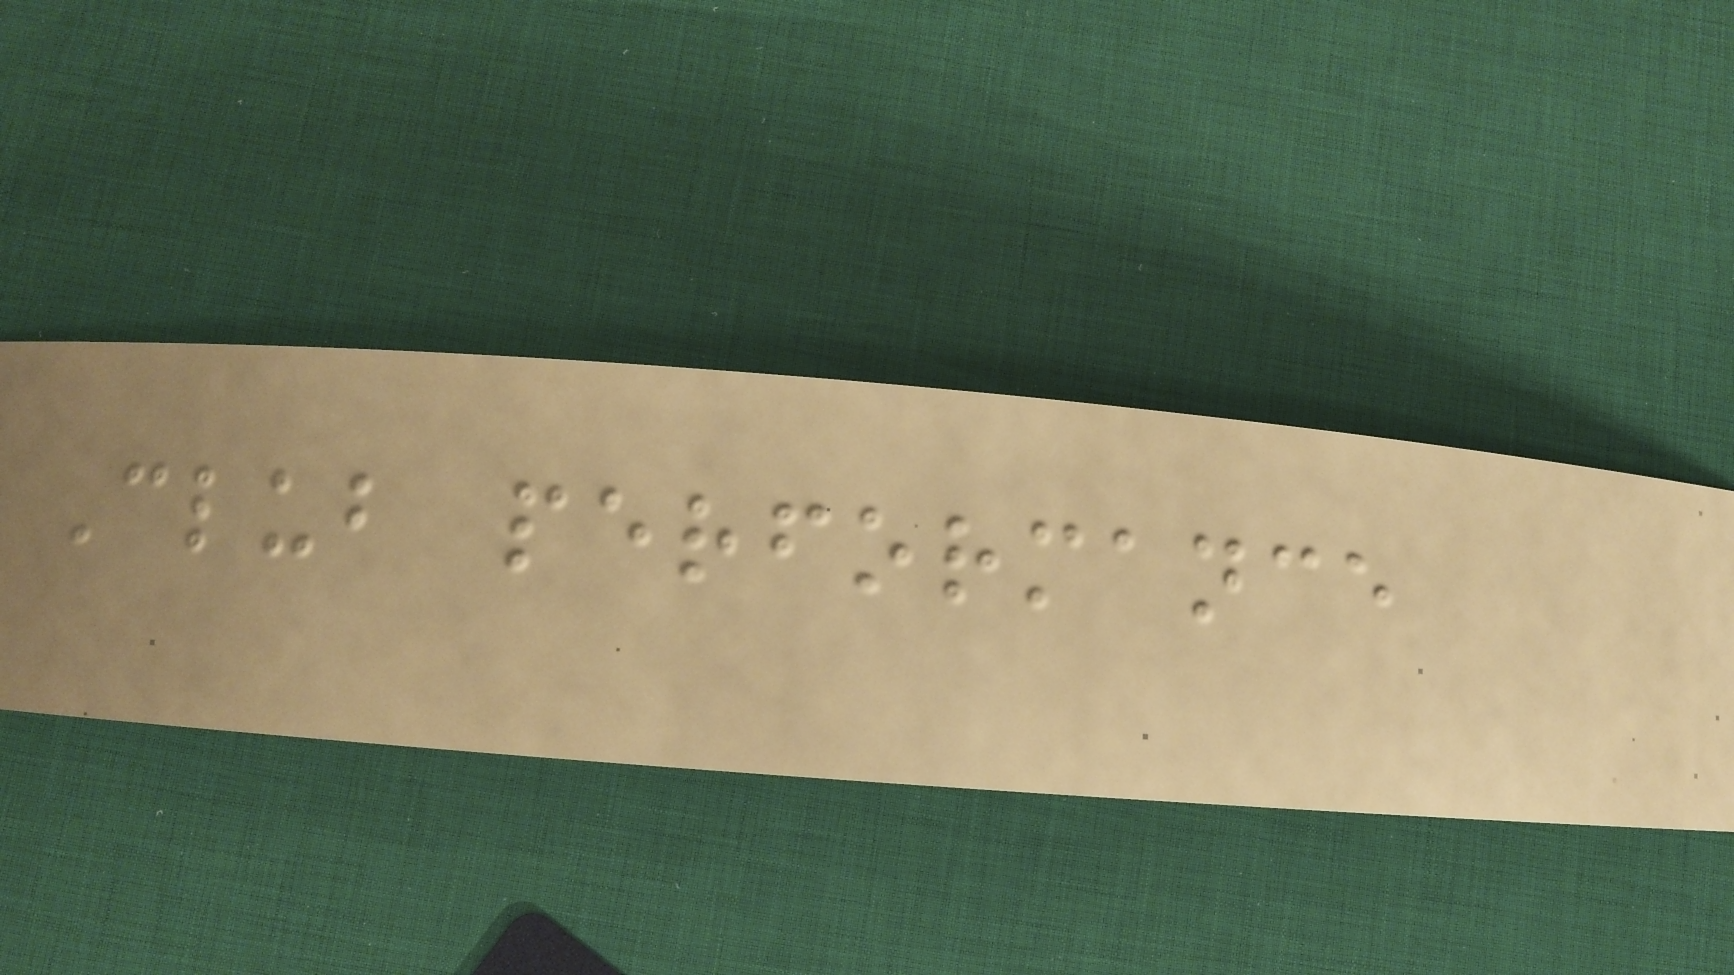Club performance
